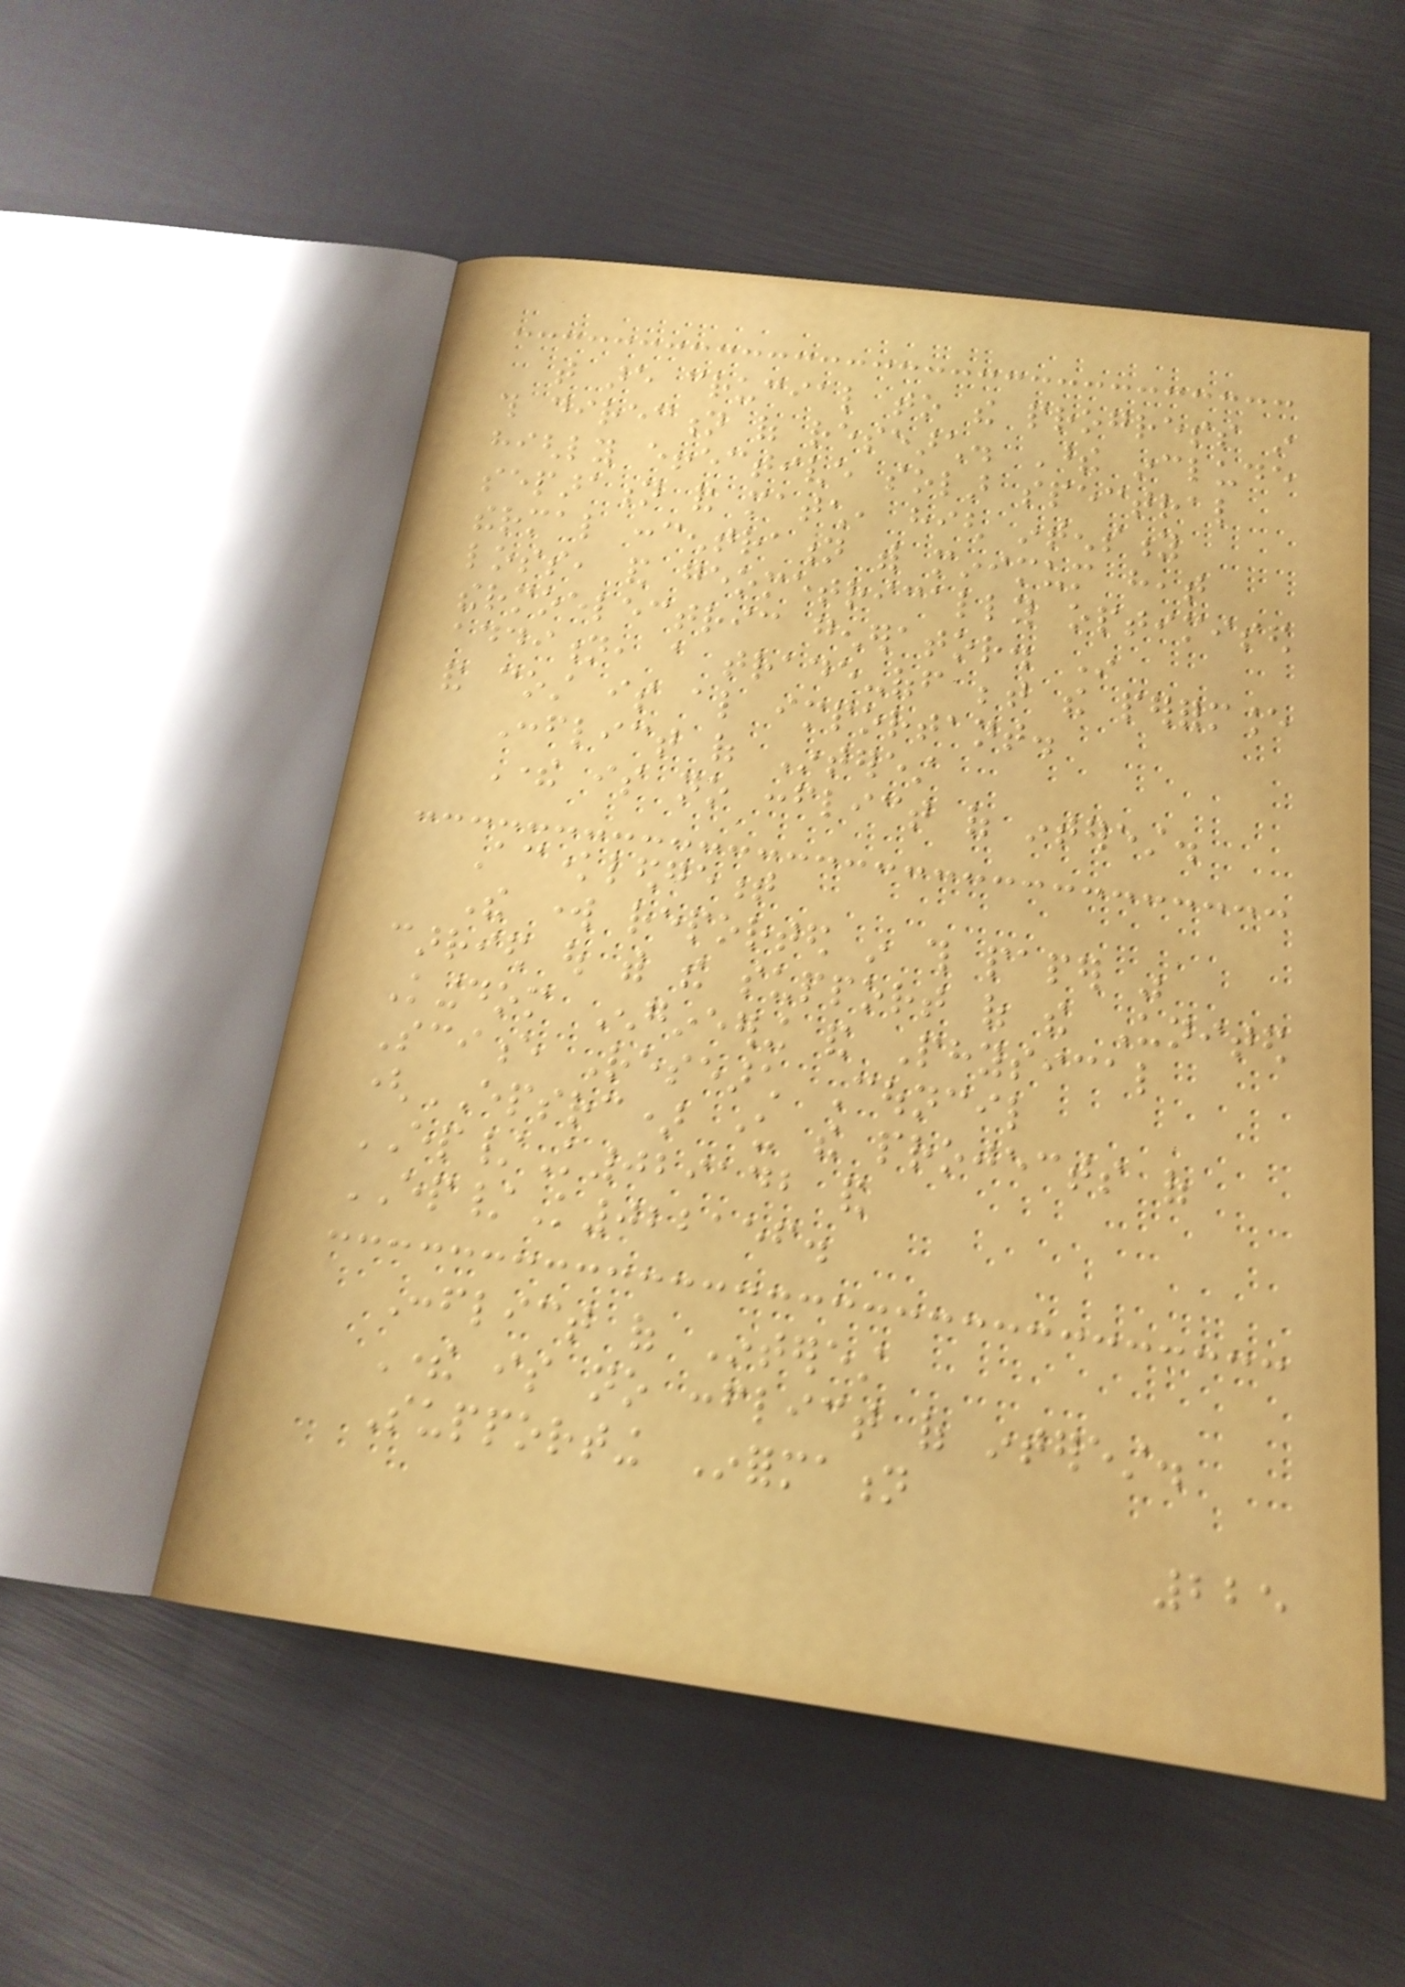that are crucial to the progress in
this direction of research. These include
highly effective solar spectral
separation and match, high intensity
thermal concentration with minimum heat
loss, and geometrically optimised
thermoelectric generator. In
addition, a trade-off between the performance
and cost is also important.
Conflict of Interest
There is no conflict of interest.
Acknowledgement
The work reported in this paper was
carried out with the support of the United
Kingdom Engineering and Physical
Science Research Council
(EPSRC) under the projects of
EP/K029142 and
EP/K022156.
Conflict of Interest
There is no conflict of interest.
Supporting Information
225
